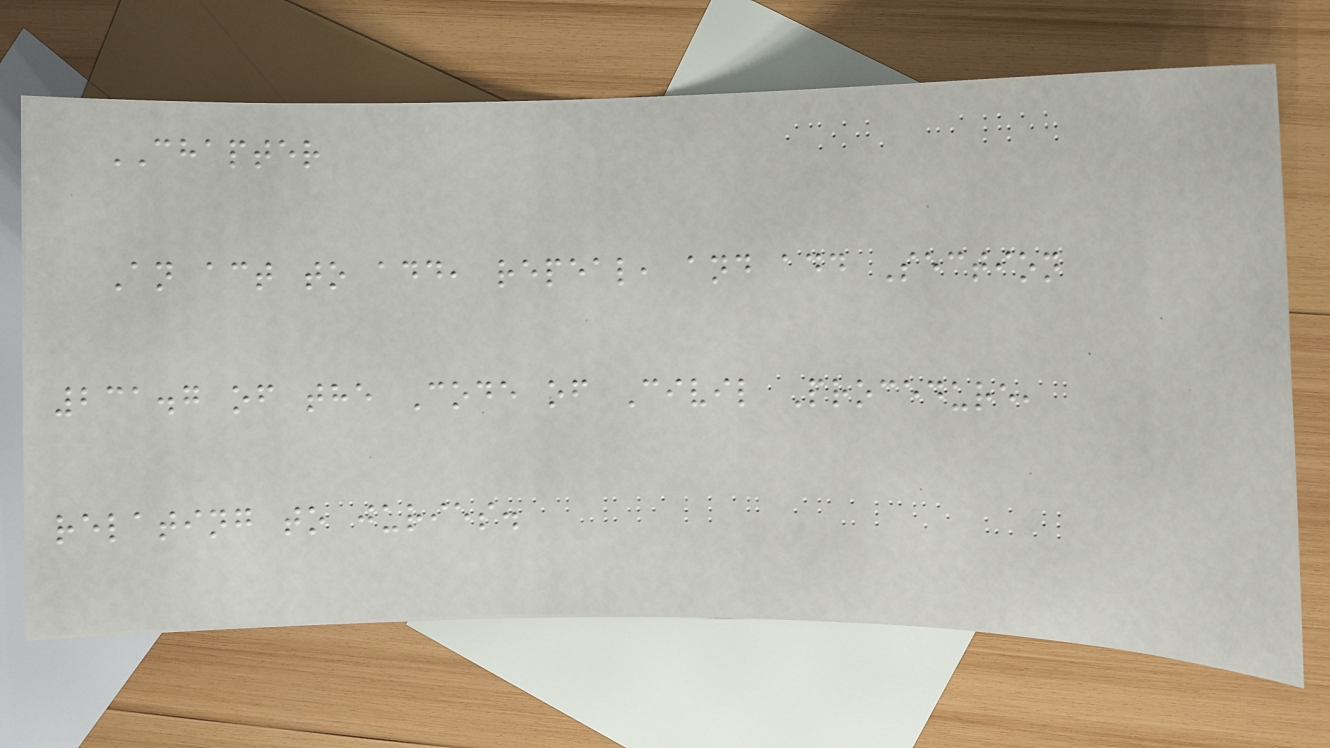CHAPTER
An act to add, repeal, and add Section
231.7 of the Code of Civil Procedure,
relating to juries.
